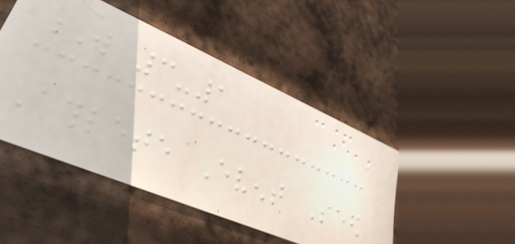W 3-1
Athlete Event Seed
